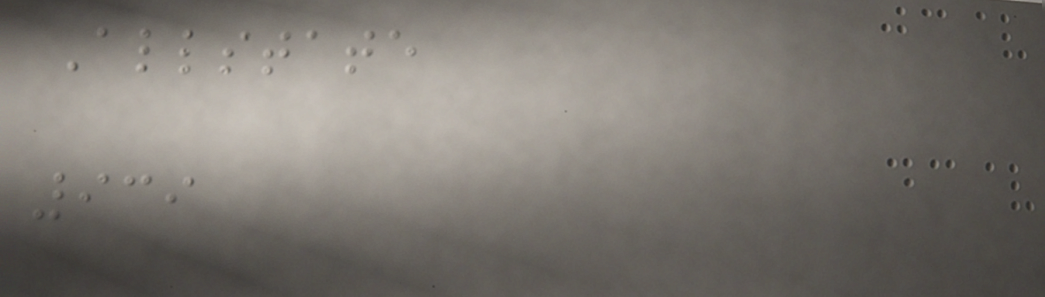Allstate
939
